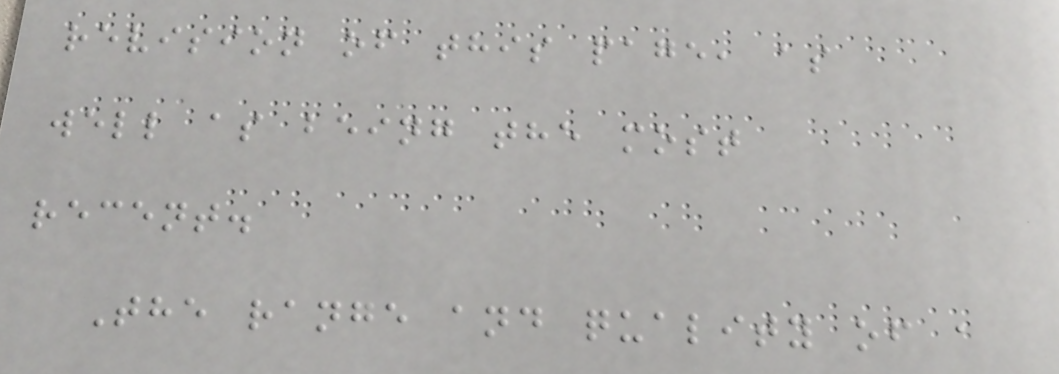revision of this page, as
well as being the most
recent.
The range and quality of a
